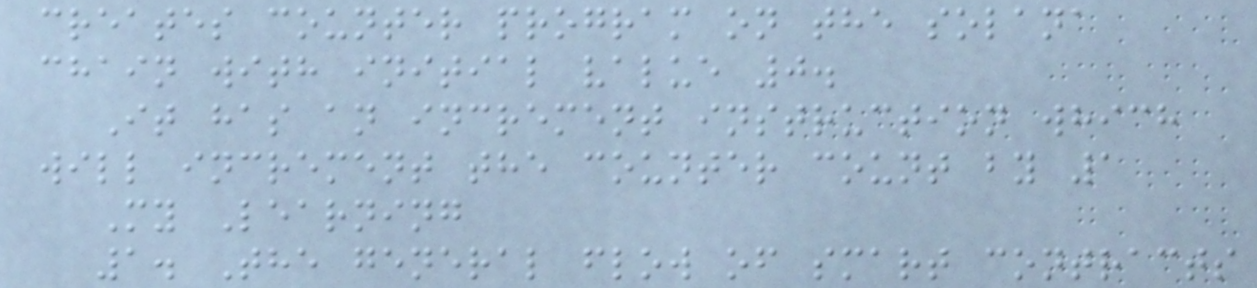creates counter program on the solana
chain with initial value 0.
It has an increment instruction which
will increment the counter count by 1
My Learning
1. The general flow of smart contracts
